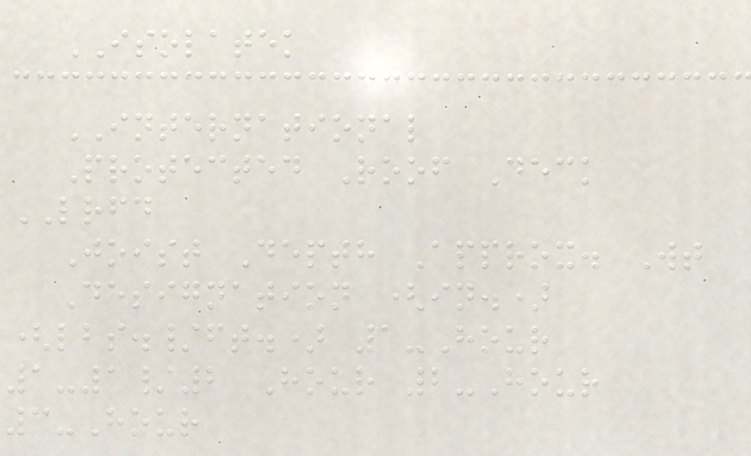ISOLATEK
INTERNATIONAL
Protected Roof Deck
LRFD
Joist Depth Approx. Wt
Designation (in.)
(lbs./ft.) 1-Hour
1-1/2 Hour 2-Hour
3-Hour
